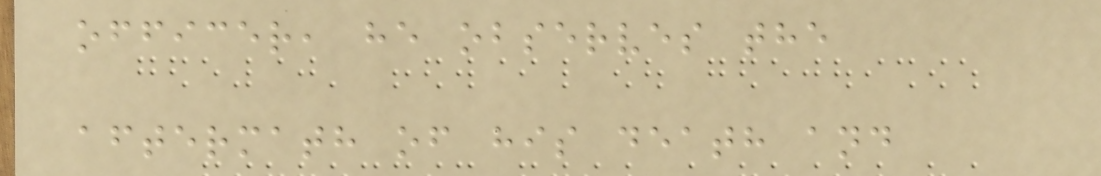officer, he observes the
aftermath of his death and
